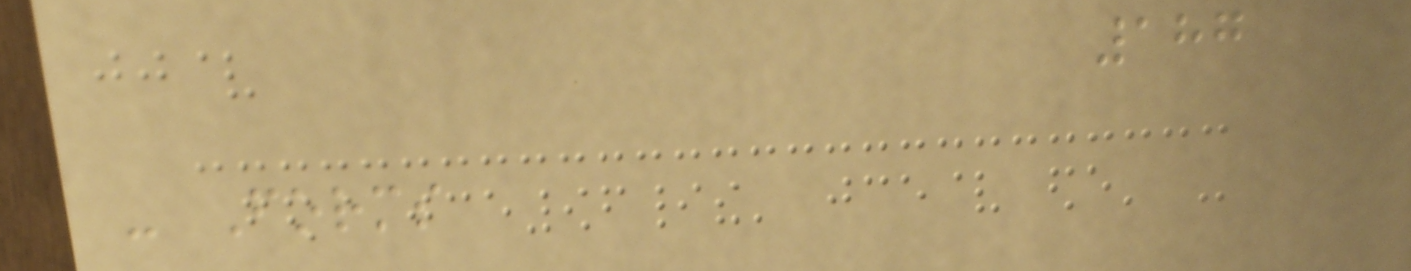187
- Forms
